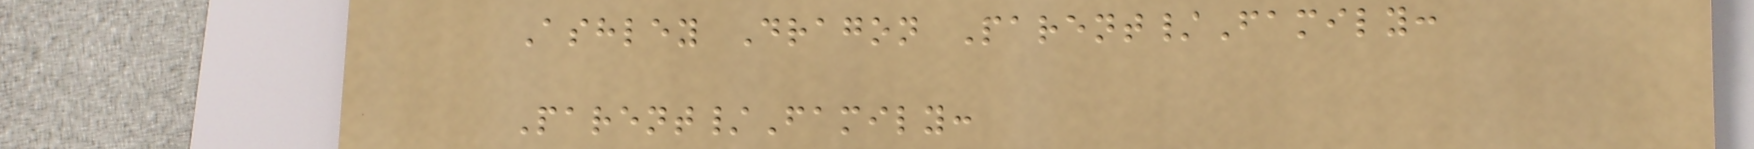Ashley Dragon Parent/Family:
Parent/Family:
